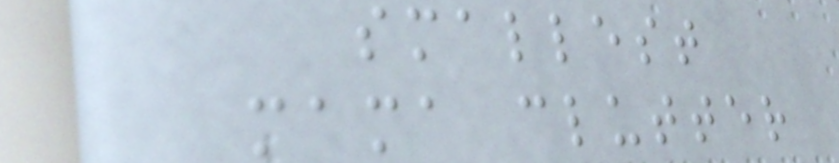smallest
mama clutter
